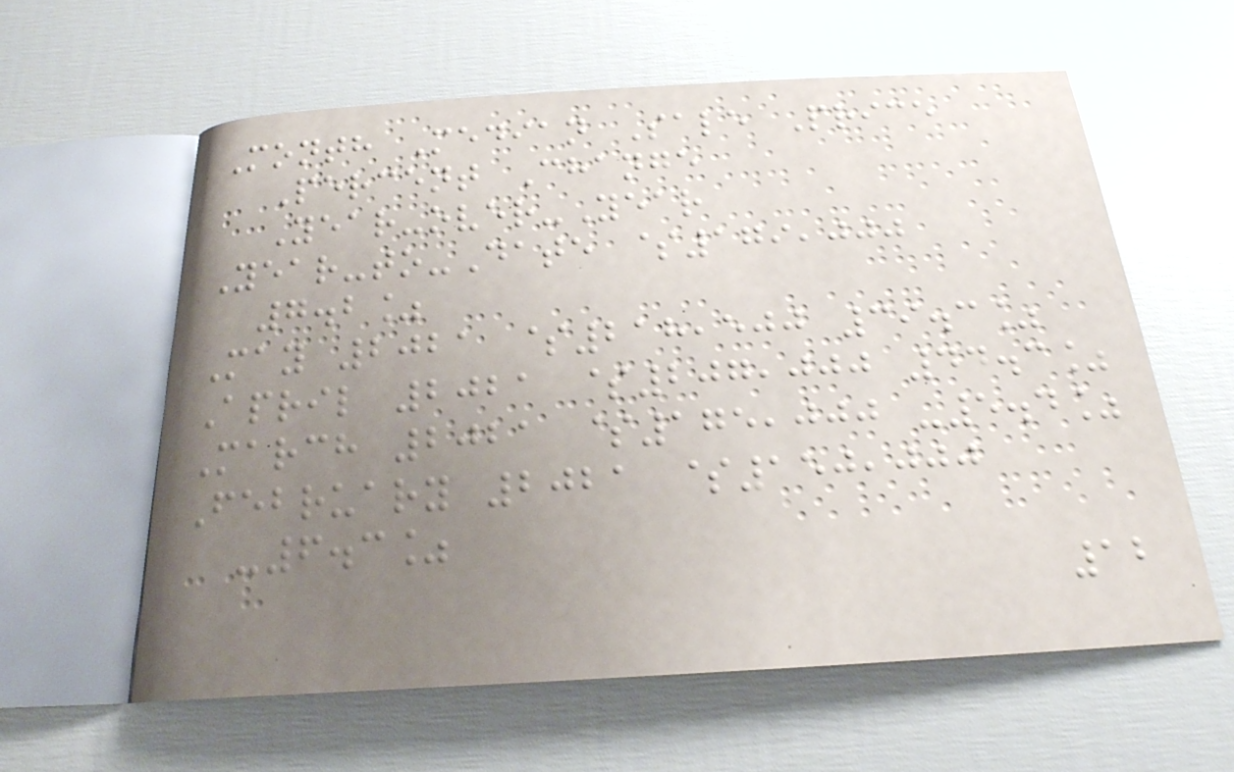Month Median Sale Price
Percent Change
Year-over-Year
Year-to-Date $179,000
7.2%
May 2021 $218,500 39.3%
April 2021 $207,000 44.3%
March 2021 $175,000 -5.4%
February 2021 $150,000
-6.3%
12
